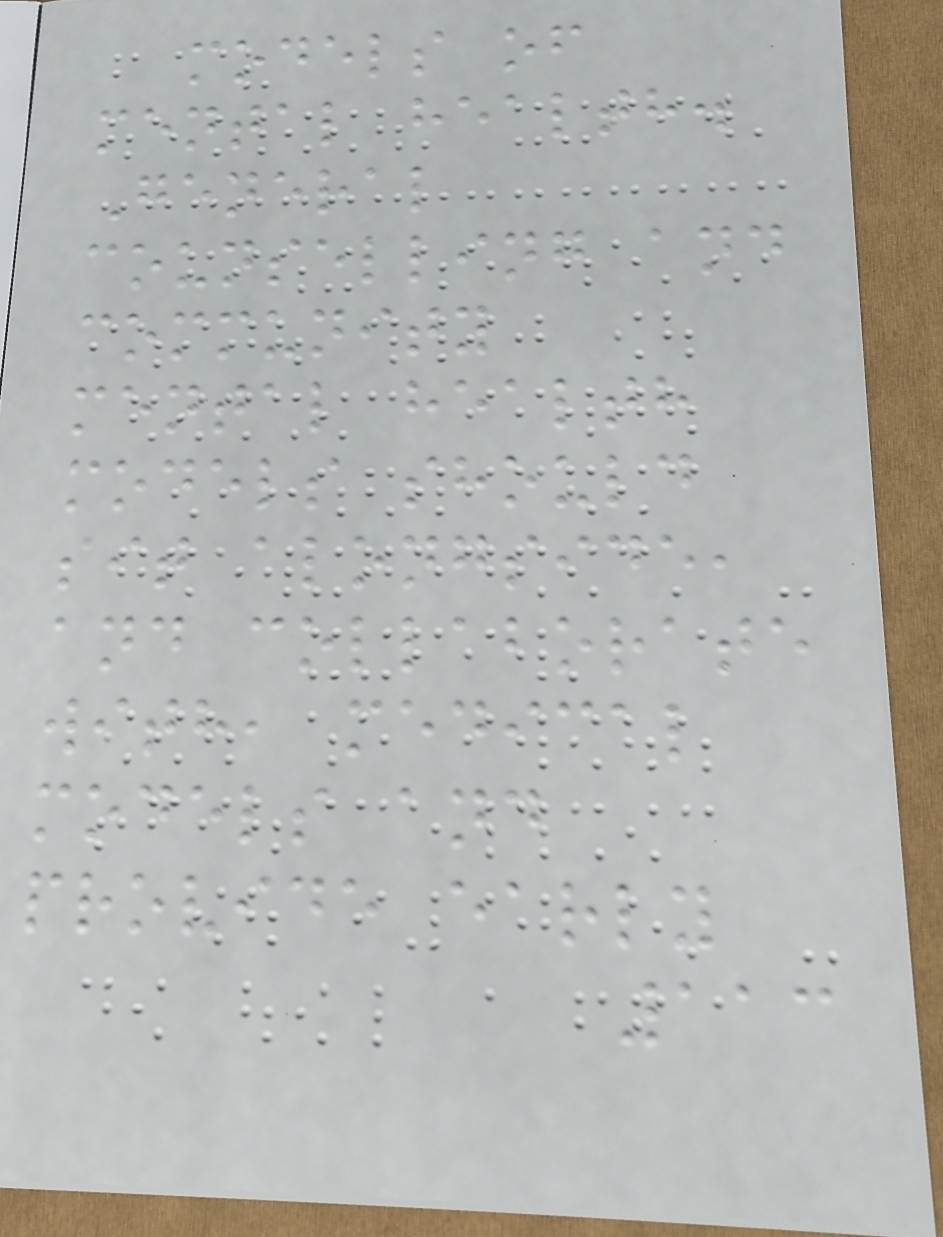models of
mental health.
General
counselling and
community
mental health
models should
sit alongside,
and collaborate
with, medical
models and
provide early
113
